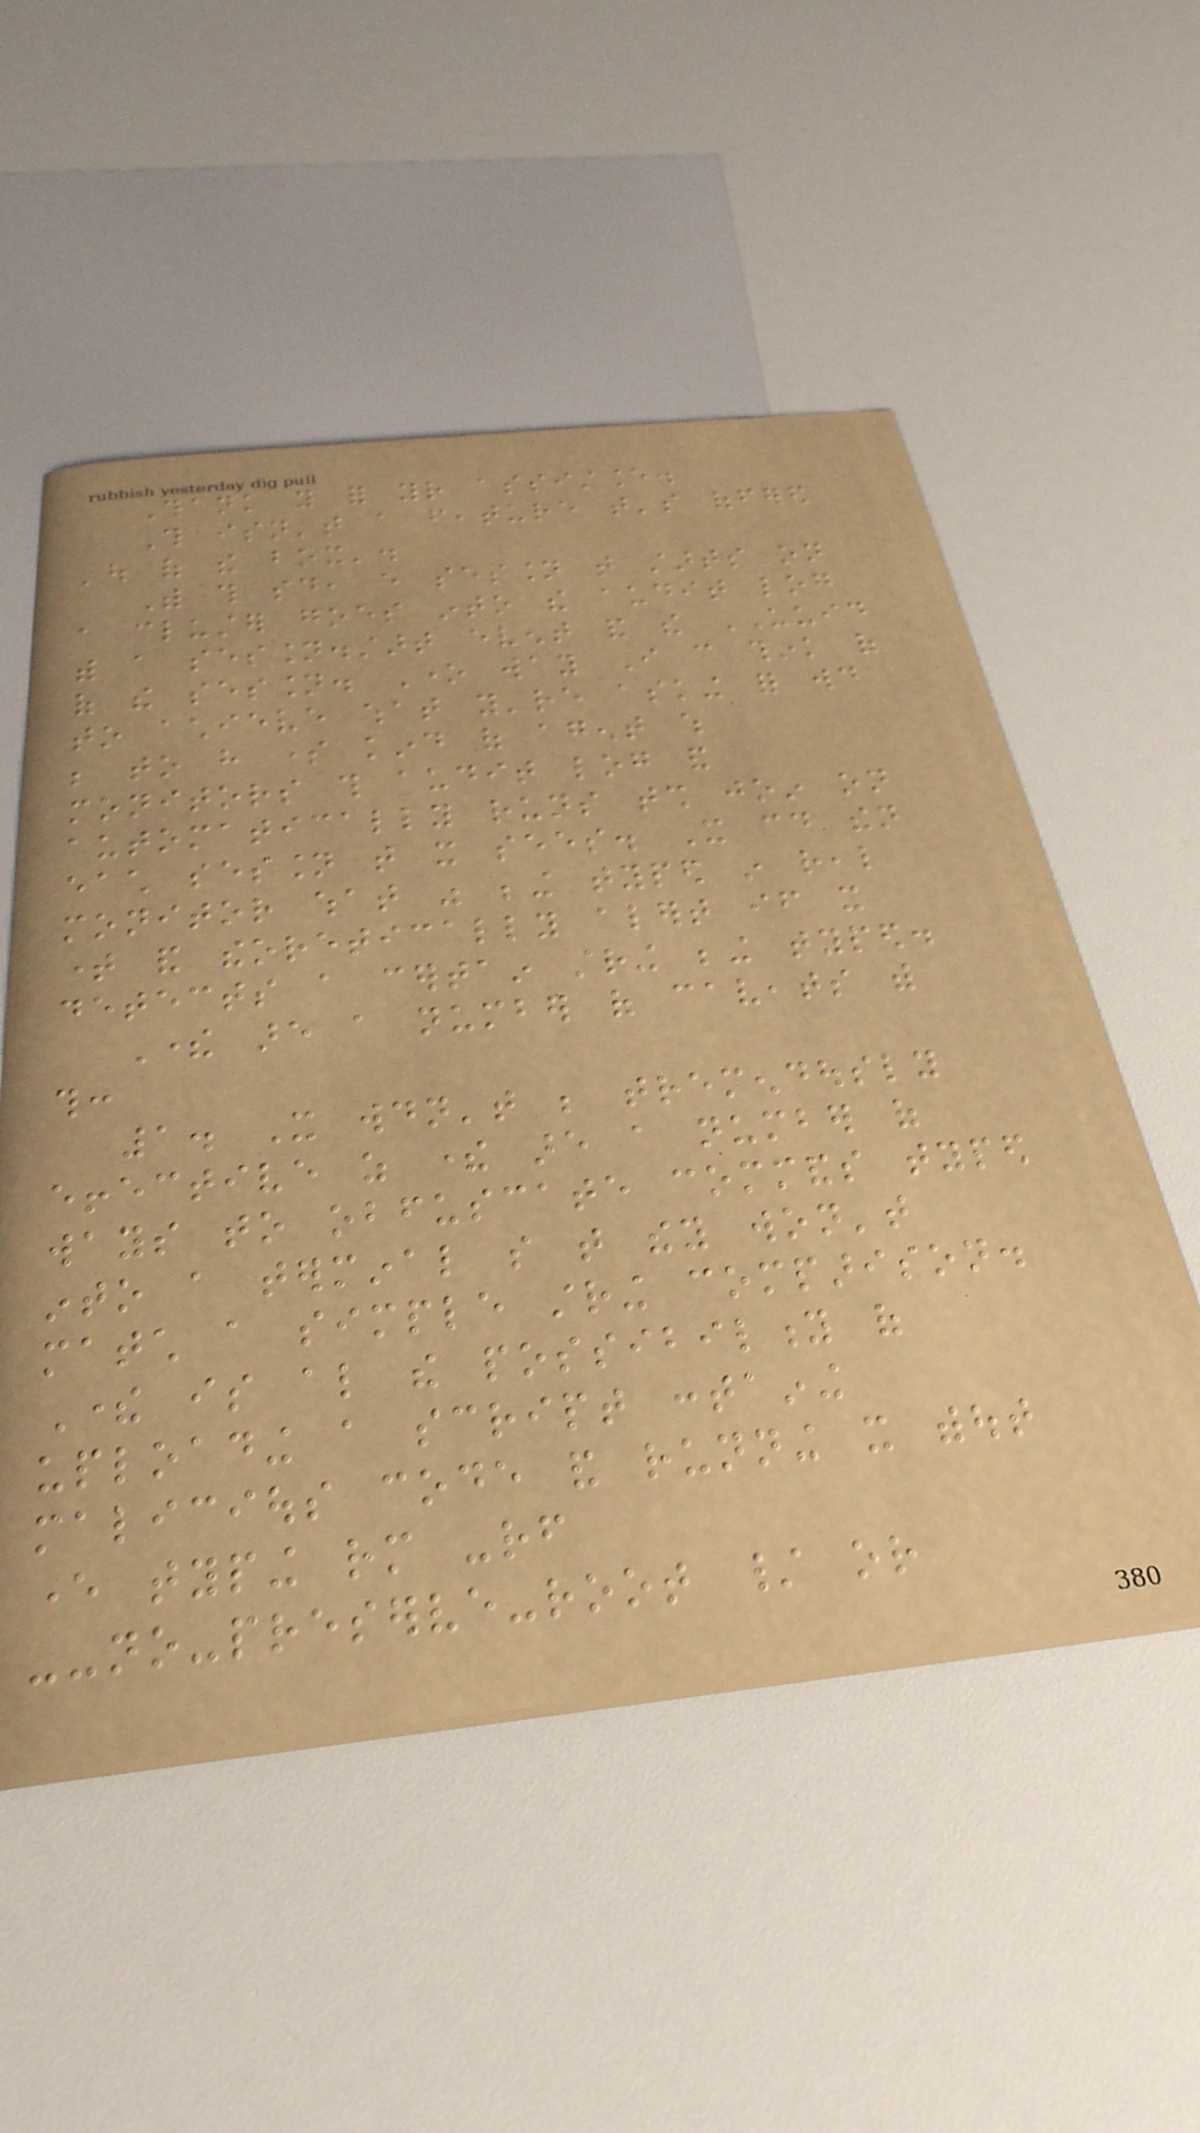Thank you for your assistance.
This isn't a feature that's offered
'out of the box'.
With this said, every session that starts on
a cluster goes into the audit log
with a session.start event and the UUID
of the session. One way I can think of
to achieve what you're asking for would
be to have some kind of agent which
monitors this audit log and
automatically runs tsh join on
each session that it sees. It could then
monitor what was being typed in real
time and theoretically alert if it
detects a certain string being typed.
There are a number of caveats with
this:
1. It wouldn't be tremendously
effective as there are a number of
ways to obfuscate commands typed
into a terminal so that they won't
match a simple string comparison.
There is also the possibility of
uploading a script containing
malicious code and running it without
ever typing rm -rf
--no-preserve-root / or
